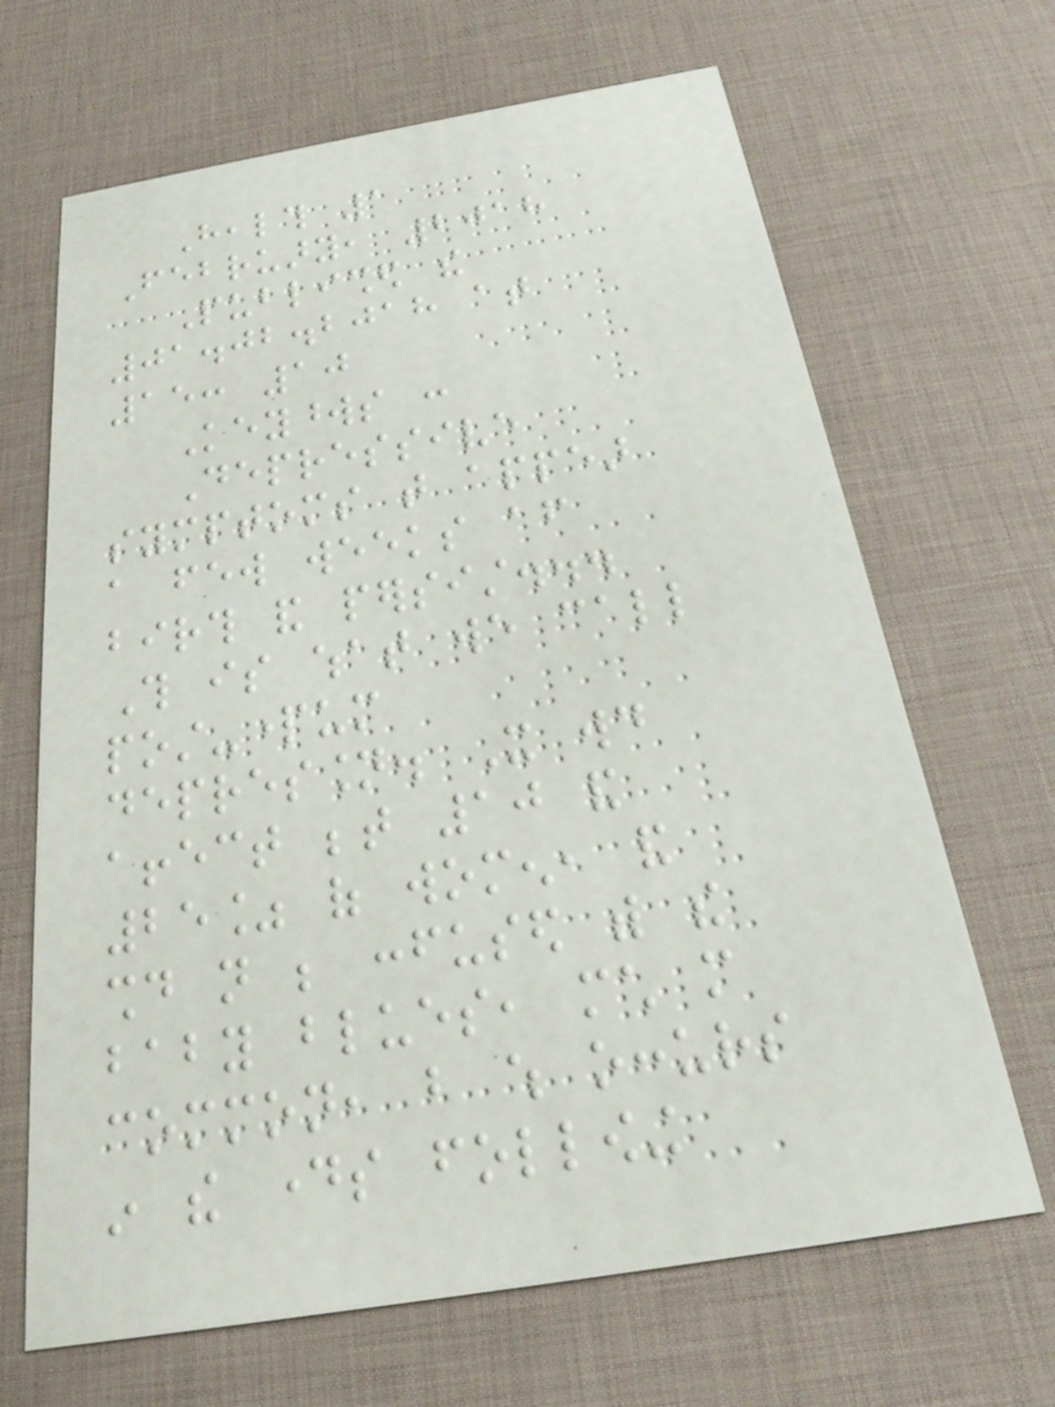Health 1
February, 2018
Published the
01.02.2018 at
15: 10
Keywords :
Depressive
symptoms that appear
a few weeks after
birth and persist...
This is what we call
post-partum
depression. It would
affect between 10 and
25% of women, and
should not be confused with the
baby blues, much more
common, but which occurs
in the days following
